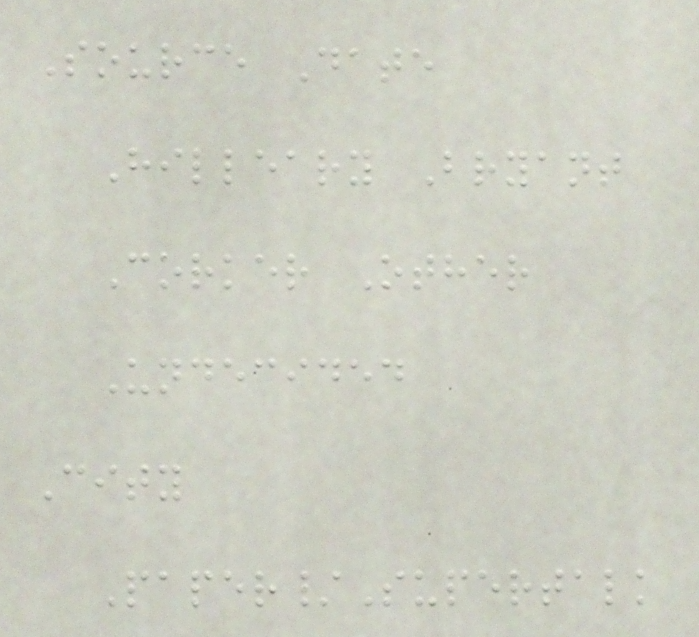Source Date
Hilleary Bryant
Corker Other
Undecided
City
Paper/Supertalk
